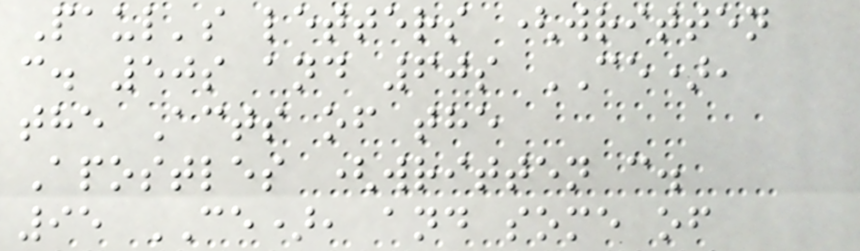Paul's letters (written
c. 50s and 60s CE),
the Acts of the
Apostles (written c.
95 CE), and some of
